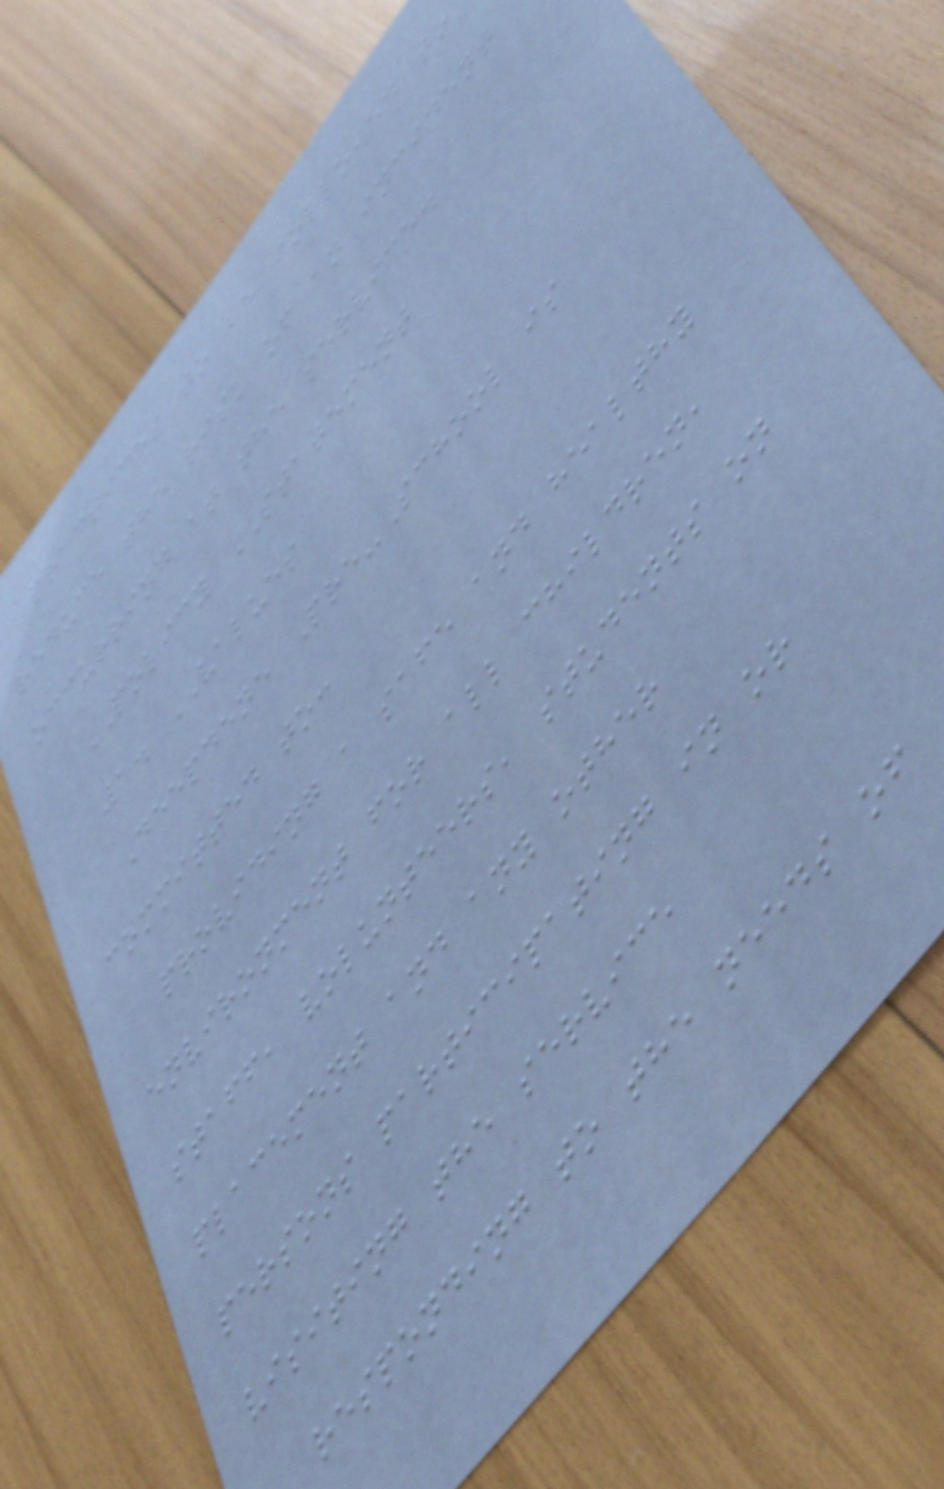practices to be followed to
reduce the risk of an incident
occurring at the service.
POLICY STATEMENT
1. VALUES
Deepdene Pre-School is
committed to:
providing a safe and healthy
environment for all children,
staff, volunteers, students on
placement and any other
persons participating in or
visiting the service
responding to the needs of
